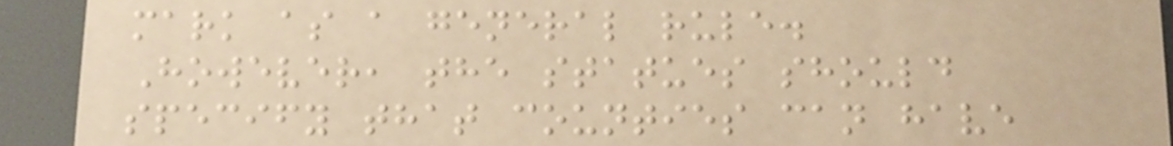mark as a general rule.
However, the statues should
specify that counties can have
